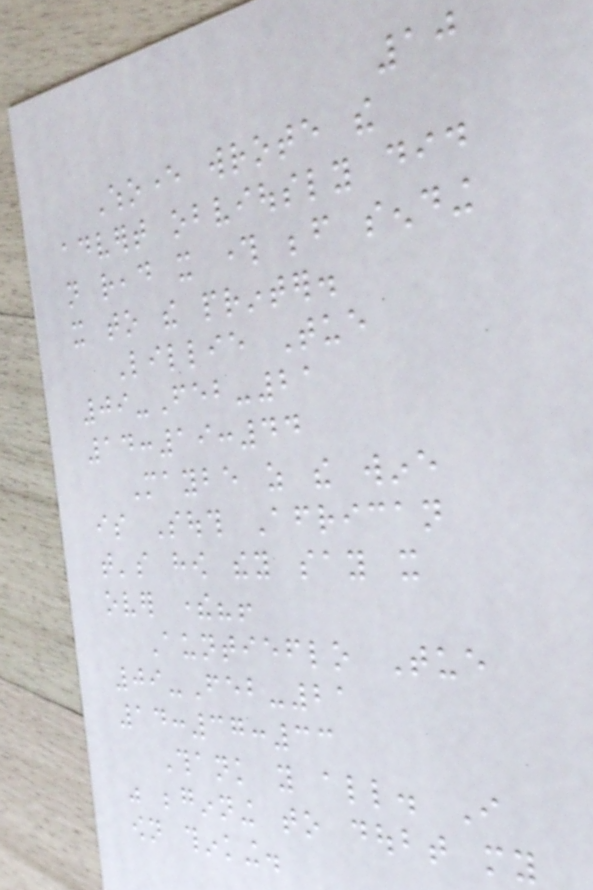10
Whoever wrote the
advert obviously did
not read it through before sending
it to the printer.
Lillie Tue
09-Feb-21
14:19:44
Maybe as the wine
is South African
that's how they say it
over there?!
Auntieflo Tue
09-Feb-21
14:37:33
Thank you all. I
was beginning to doubt my
own thinking.
